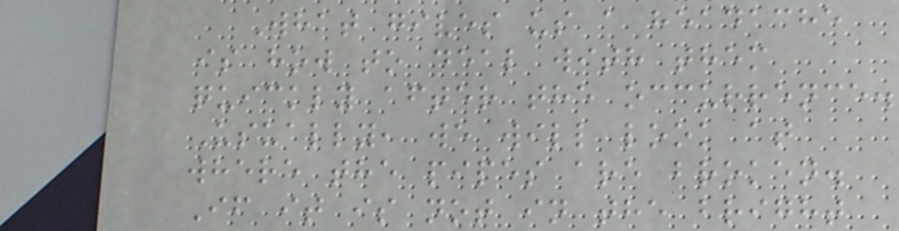What gives us a headache
is how to deal with them
quickly after the occurrence.
Usually, we will look at
where the pipes are broken.
If it is not in the bright
